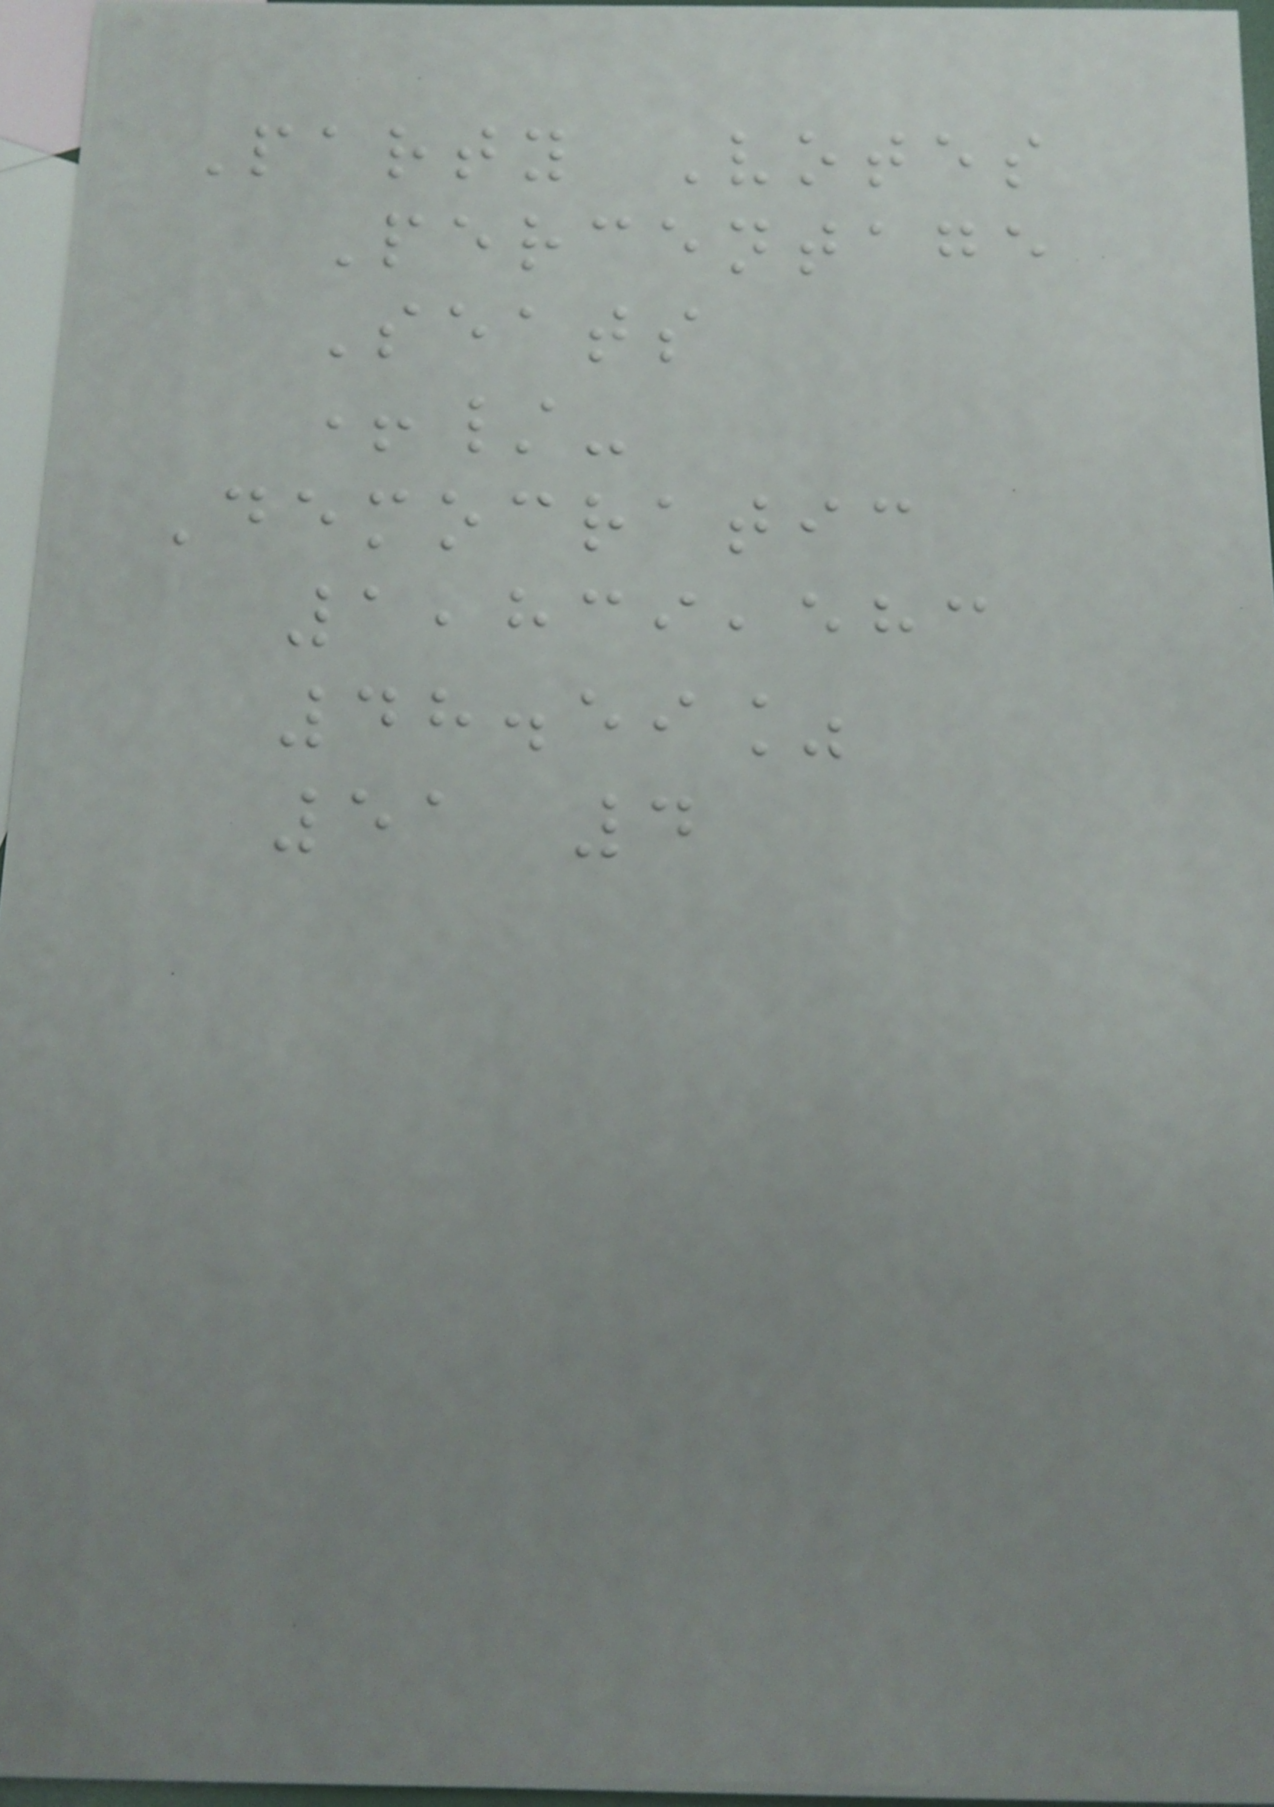Party Votes
Percentage
Seats
+/-
Democratic
1,839,583
48.59%
51 4
